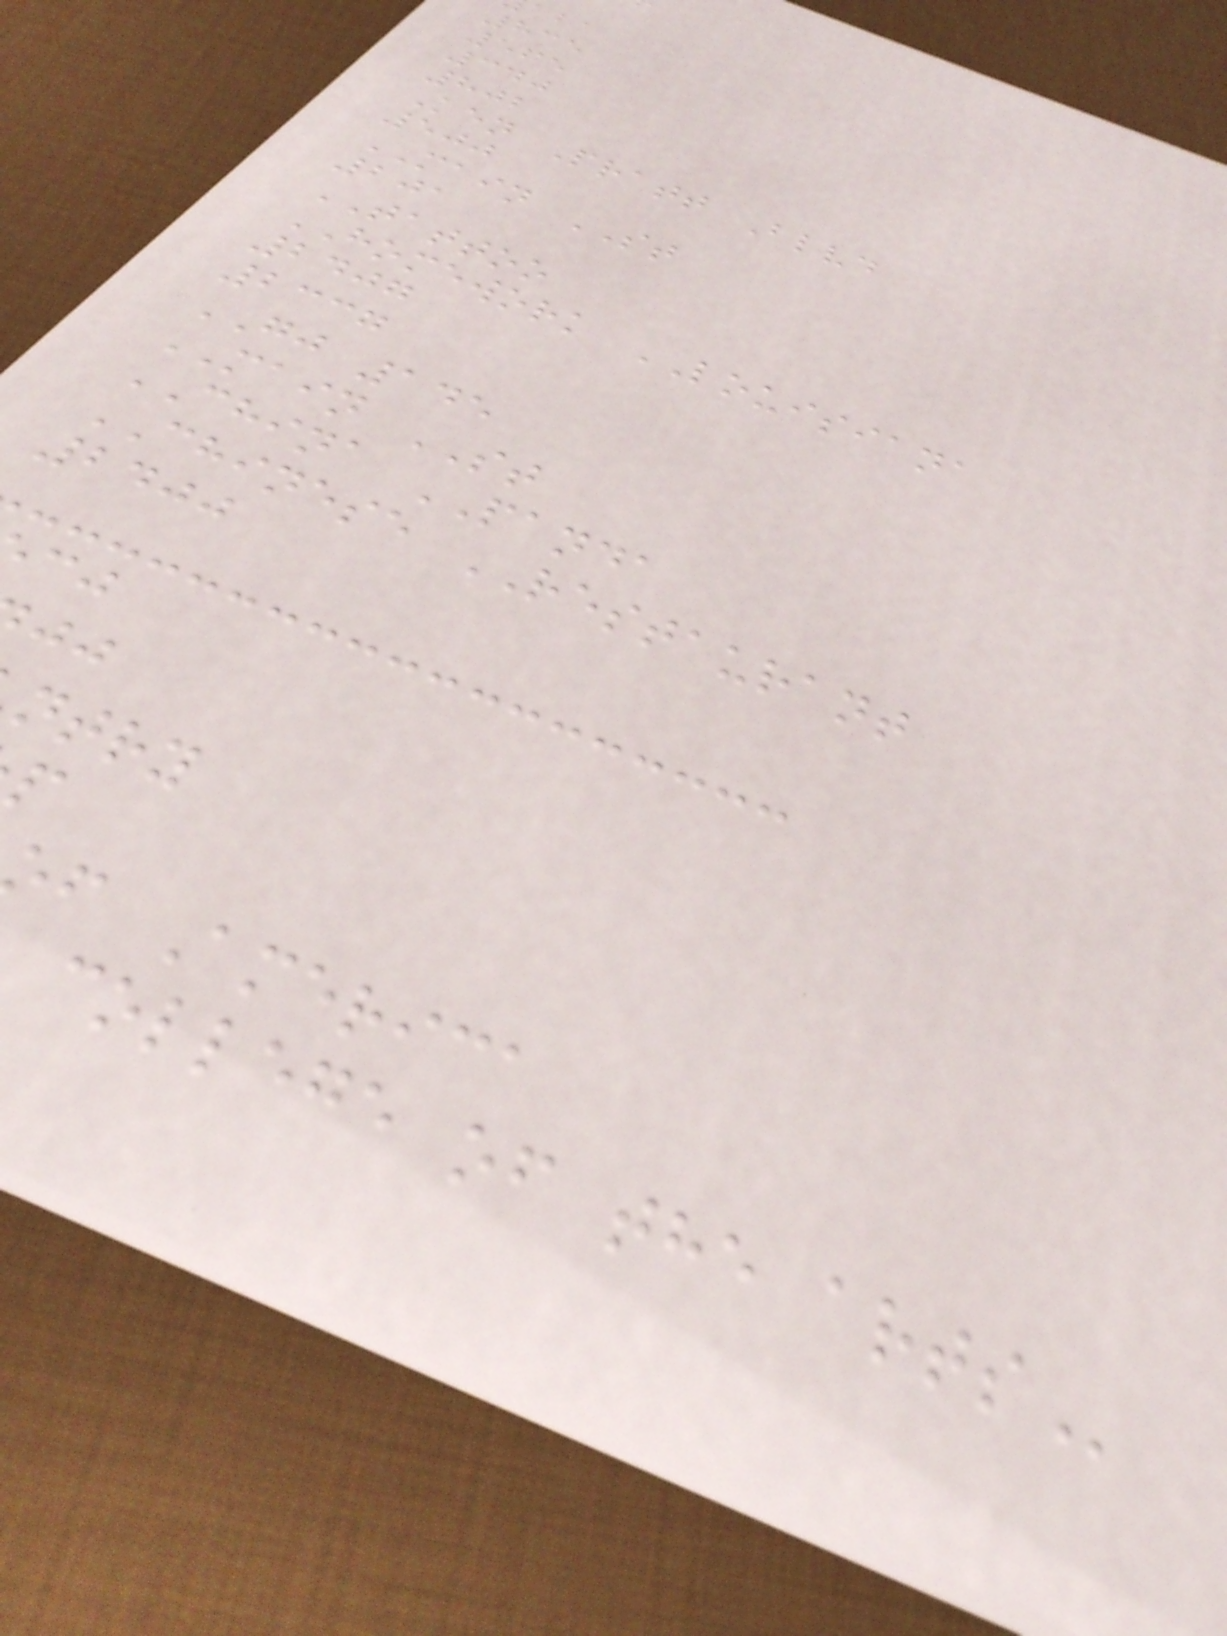835
565
340
802
Ken Pratt Blvd
500
MAIN ST
201
TATTOO
HOMEWORK LOUISIANA
2407
2337
GJ 145
MAIN ST
CHINA PANDA
CHINESE RESTAURANT
2400
ntry
f America
college of the
